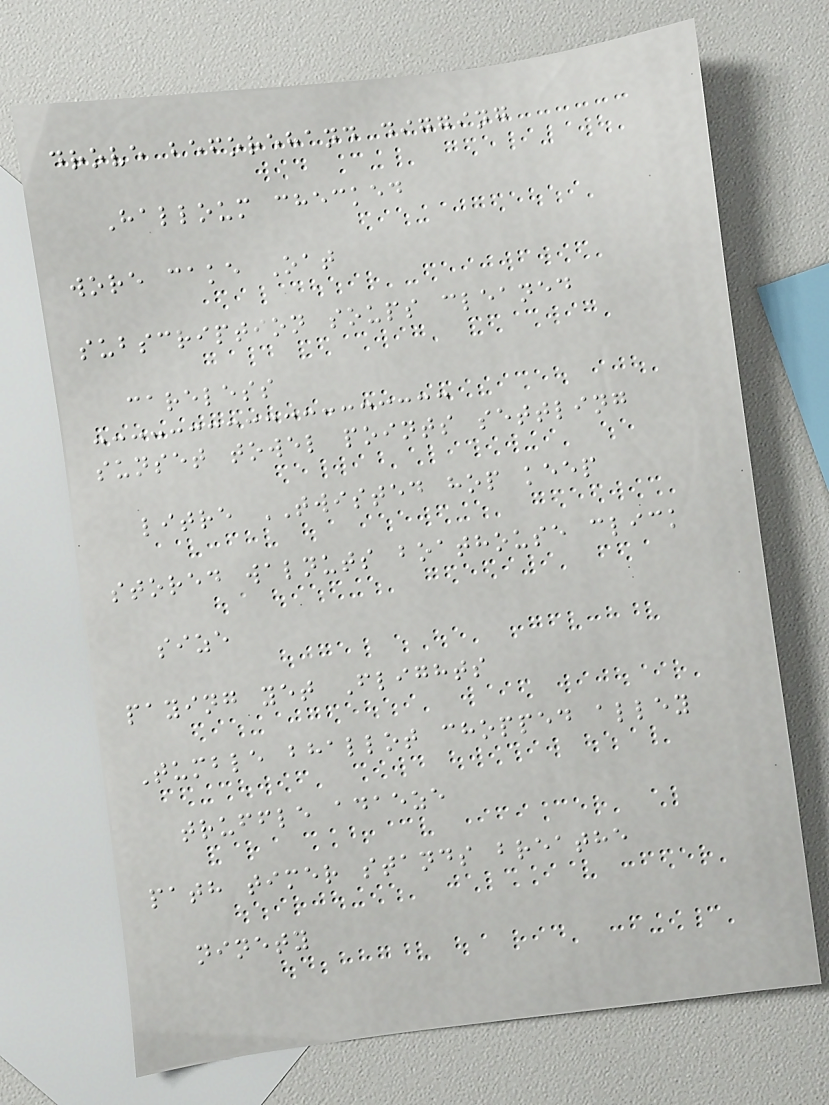drove beforehand digging
Halloum checked
wore cake Oat
subscription soups cleaned
careless
sunset towel points settling
litre TWISTED hop keep
stored walnuts boathouse click
size
paying yet Flights
Tumble bhallot chopped alley
truffle adaeze
path timer stands breathe
ninety
